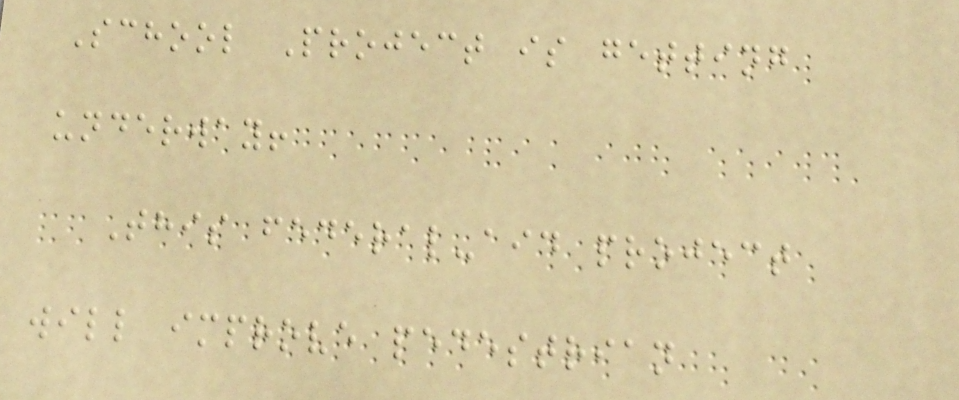School Project is getting
underway!
This federal-aid project
will improve pedestrian
